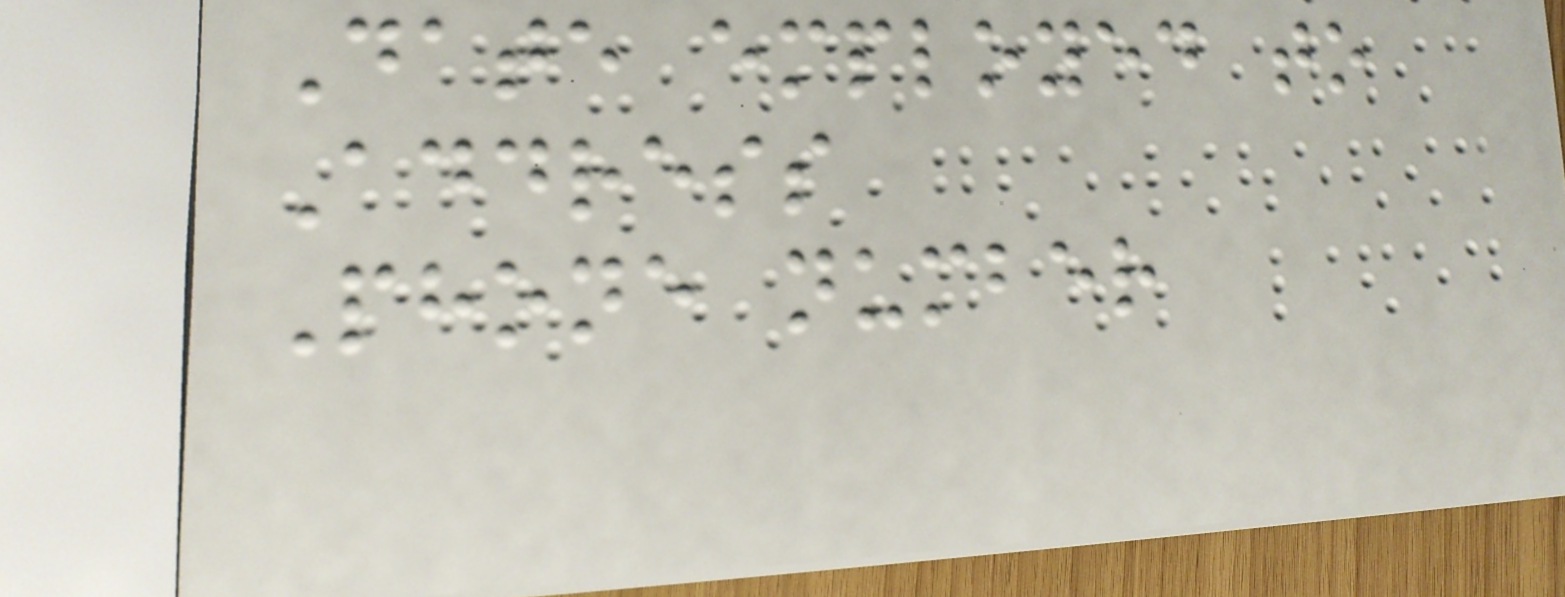Date employed to
Address
Phone number
